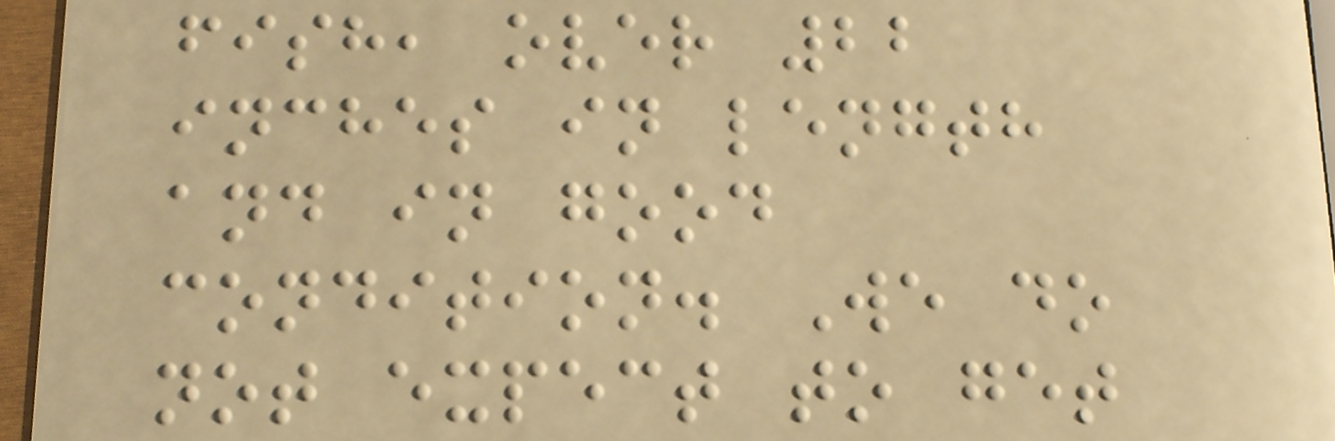fish, over 22
inches in length
and in good
condition. We do
not expect to get
